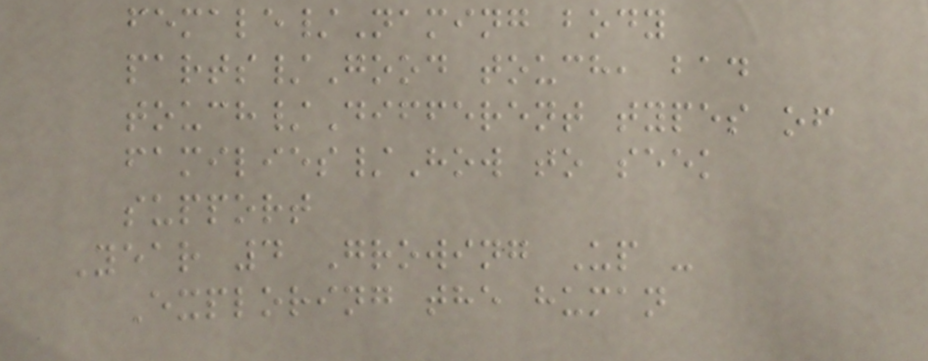female/Naming body
parts/Good touch, bad
touch/Different types of
families/How to seek
support
Year 4 Growing Up -
Exploring the human
